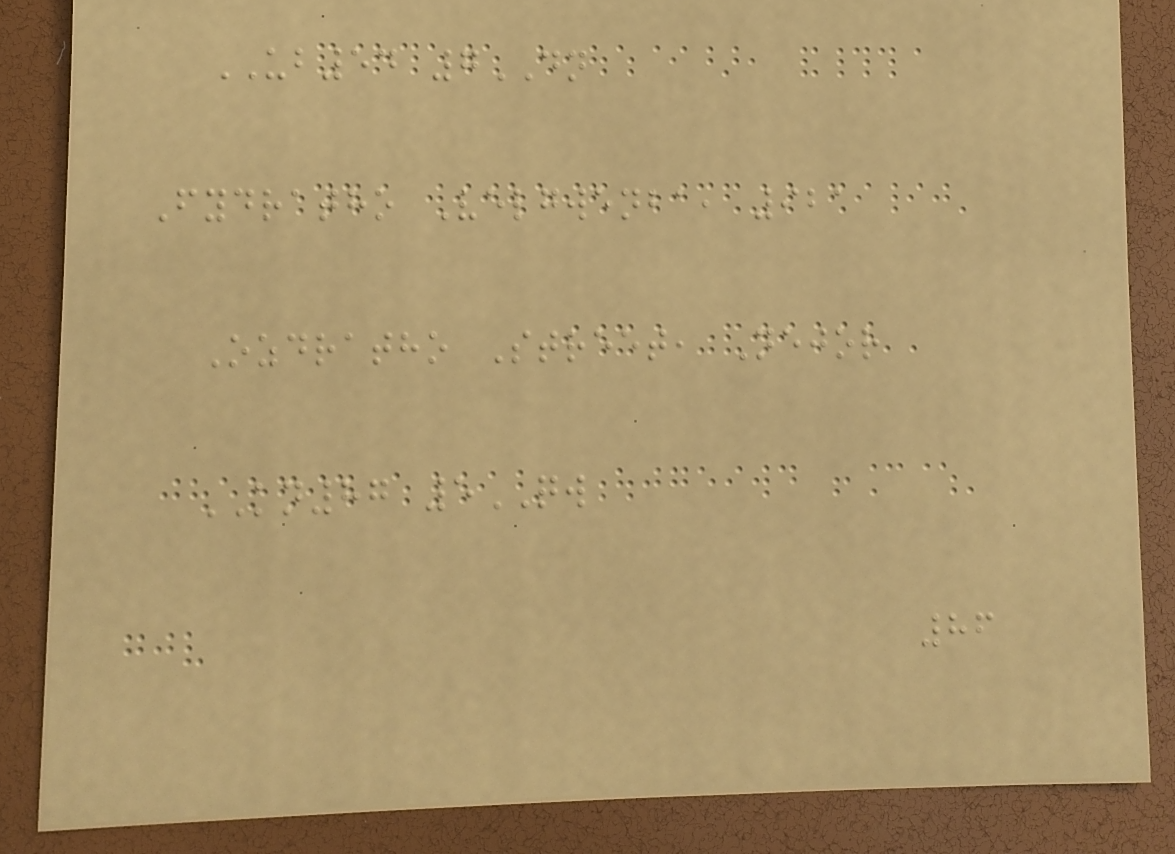UB54 7DN
Fydratho Velgwenba, 921
Ozdratho Street, Nejor
KN87 5QW
86
